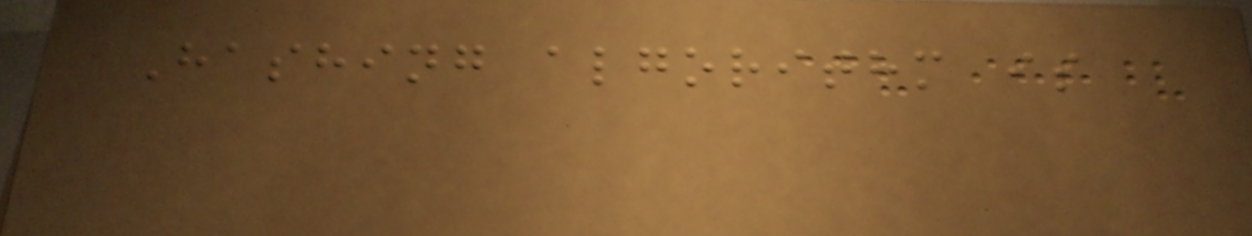Hashing algorithm is
